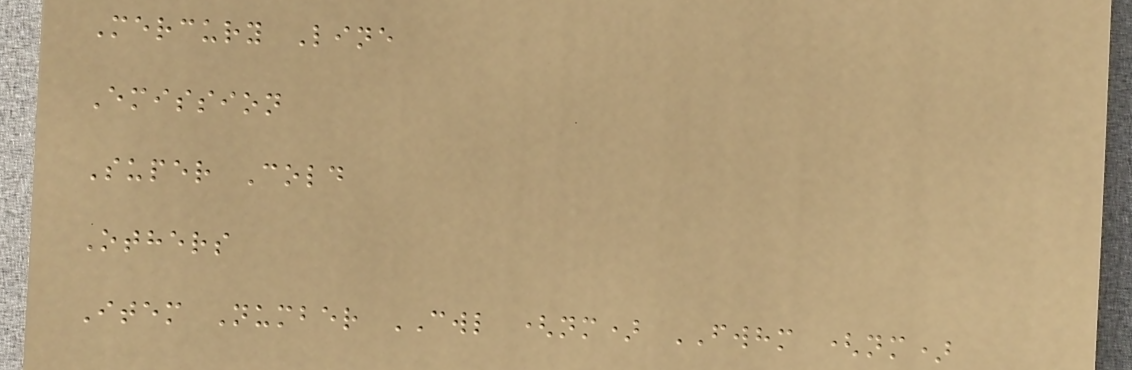Mercury Line
Emission
Super Cold
Others
Item Number CWL (nm) FWHM (nm)
